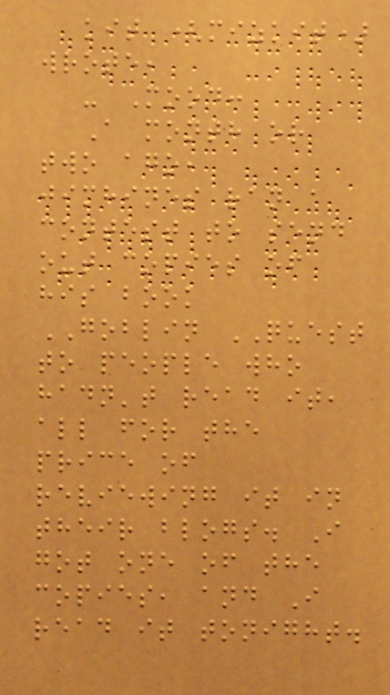kit (mizkit)
wrote,
- Mood:
A month or
two ago,
jimhines ran a
contest to send
out copies of
his book
GOBLIN QUEST
to people who
hadn't read it,
all for the
price of
reviewing it in
their blogs. I
got one of the
copies, and I
read it tonight.
